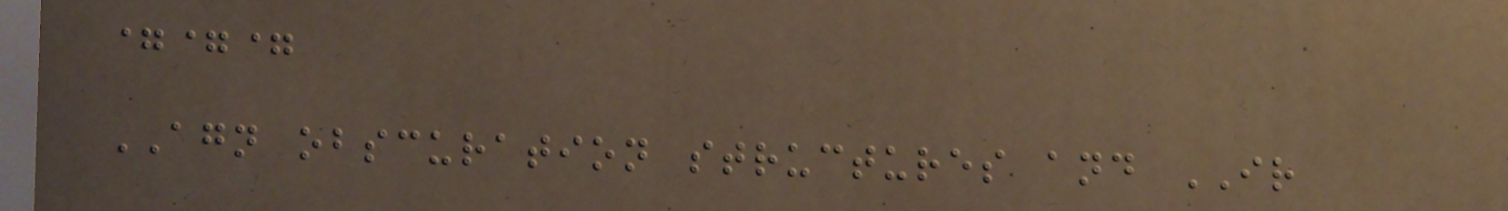===
AGN obscuration structures and IR
